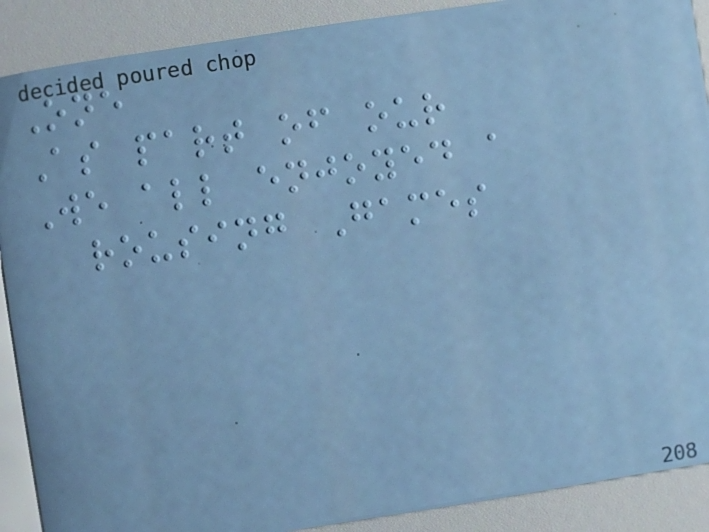One
As part of our
We all enjoyed a
rousing Games
